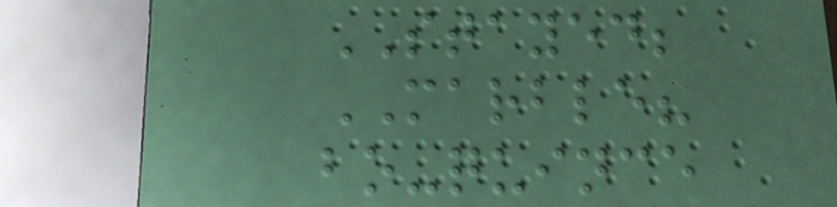STAYED;
MARBLE?
bo-quince
